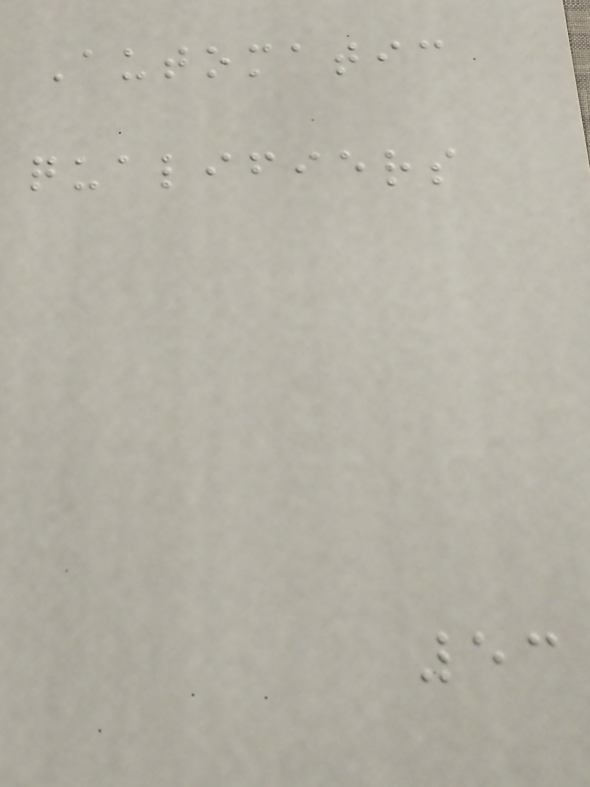Automatic
qualifiers
53
